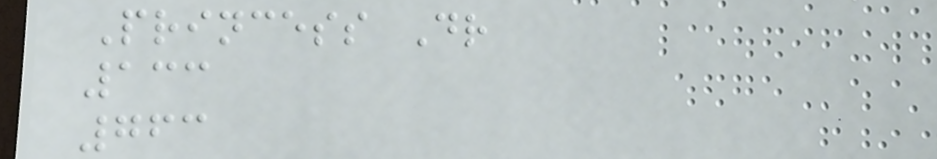Princess Dr
133
763
